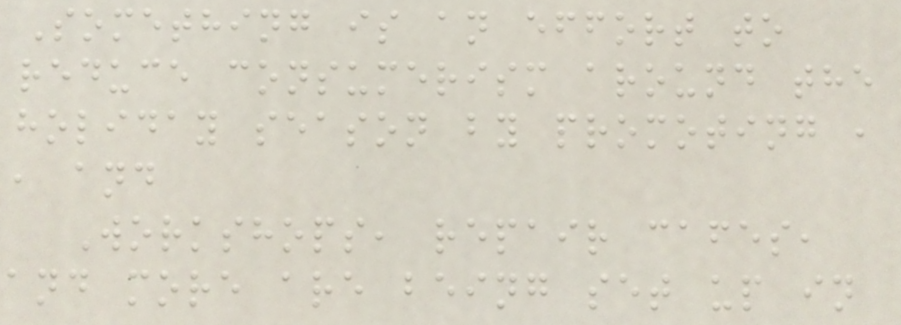Something is an effort to
reduce consumerism around the
holiday season by promoting ,
, and
Workshops, repair cafes,
and more are being set up in
